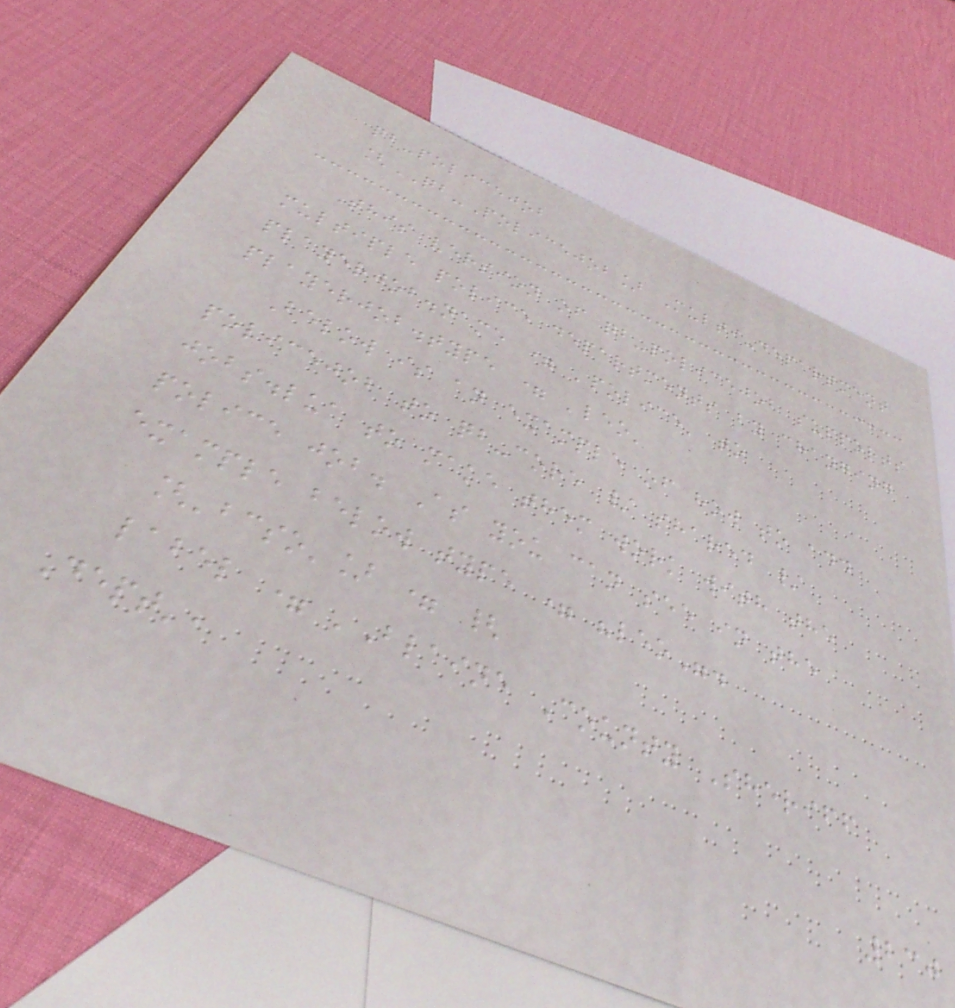qb-policejob
[QB-Policejob] Multi-department
This version of qb-policejob supports
multiple police departments by changing
playerjob.name = 'police' to
playerjob.type = 'leo'
Below is an example of how to add
policejob to qb-core / shared /
jobs.lua to make them work with the
police job. As you can see in the
example below type = "leo".
['bcso'] = {
label = 'Blaine County Sheriff
Dept',
230
